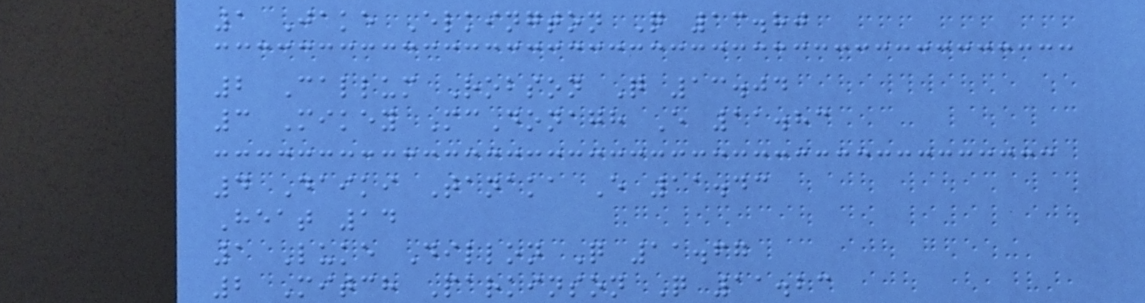1 Jake Elkington Q 13.80
2 Callum Robson Q 13.04
3 Mikey McDonagh E 11.83
4 Daiki Tanaka E 11.43
Heat 14
1 Luke Dillon Q 11.67
2 Mitch Parkinson Q 11.23
